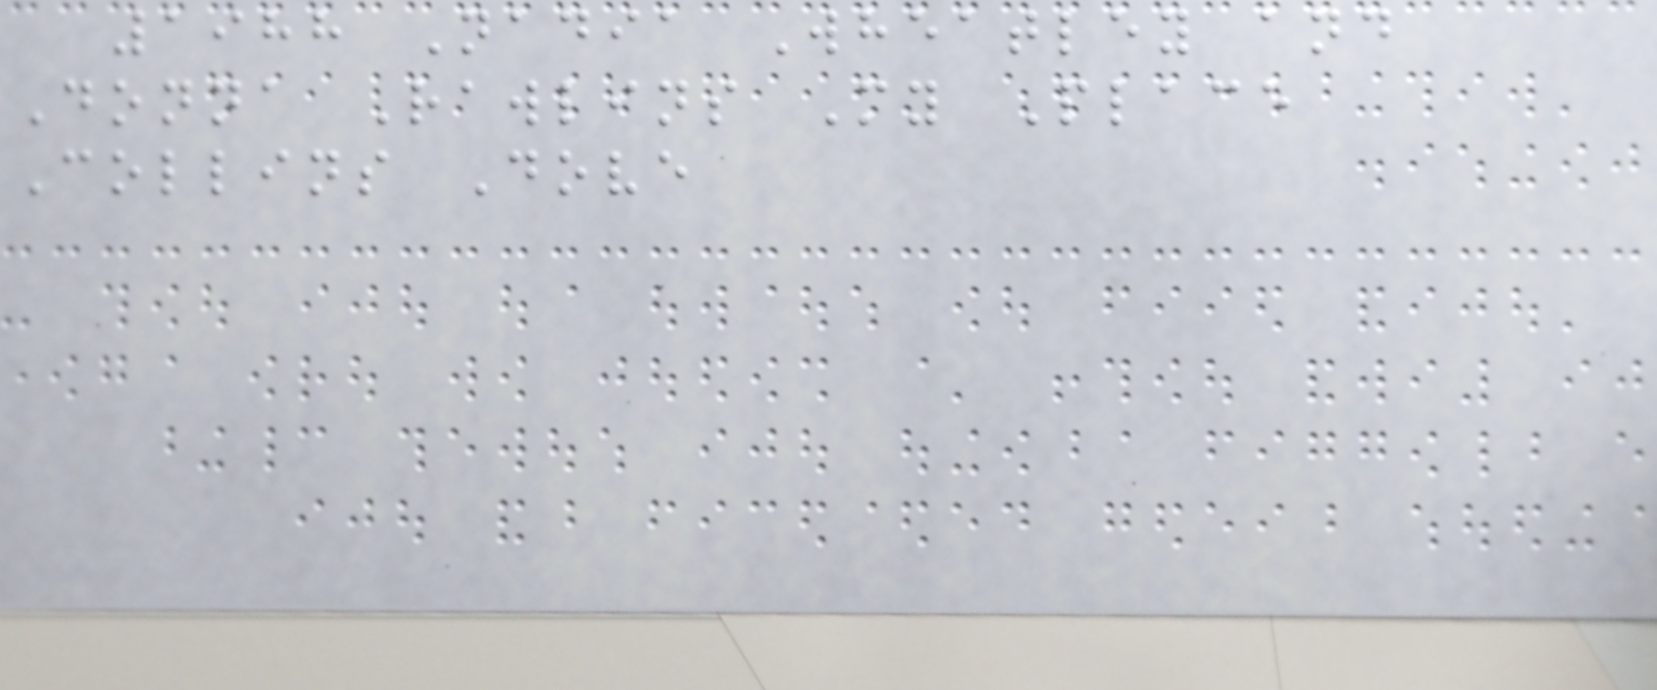1988 Nadia Wheatley and
Donna Rawlins My Place
Collins Dove
